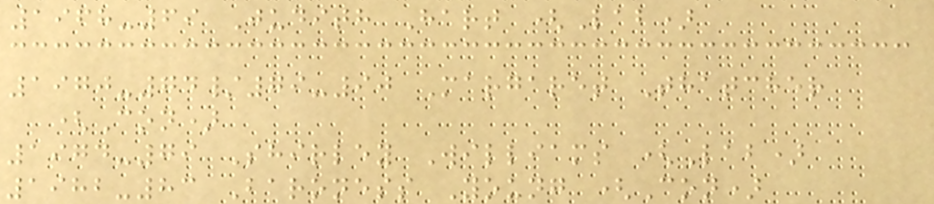1968-69 Judith Hart (Lab)
1970-74/79-90 Margaret Thatcher
(Con)
1974-79 Shirley Williams (Lab)
1982-83 Baroness Young (Con)
